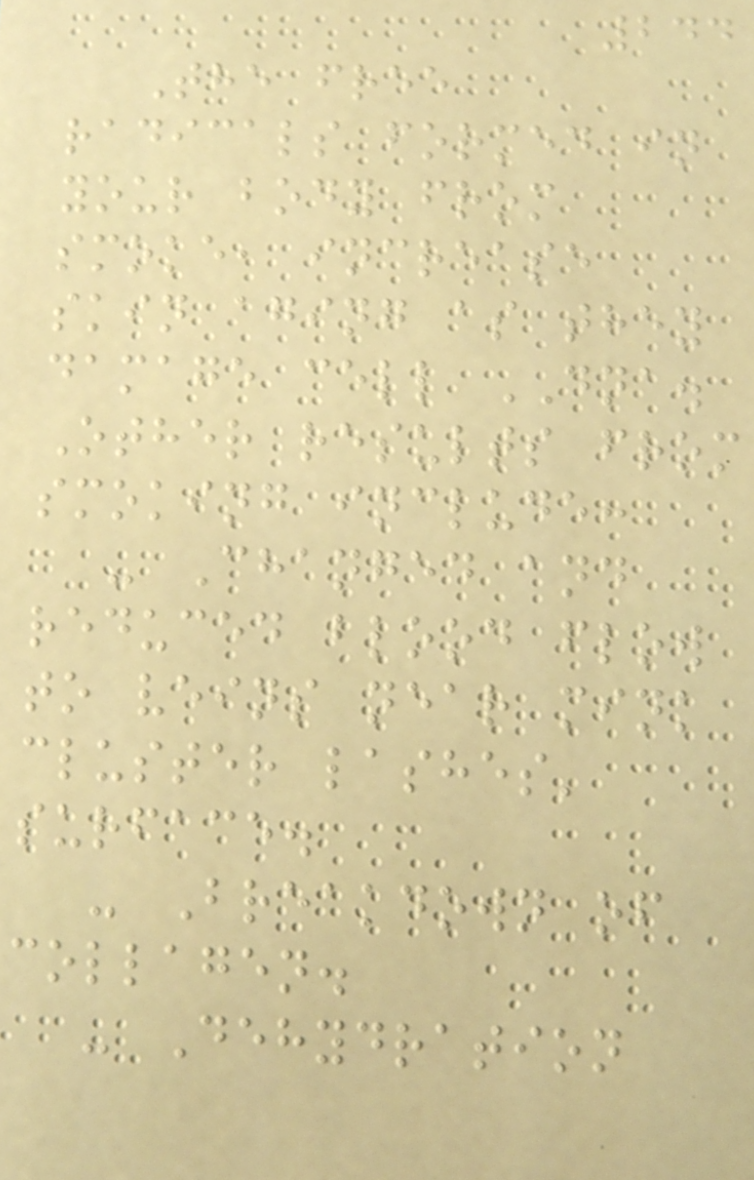244
The free
radicals formed in
your body from
smoke, increase
skin aging as they
damage cell DNA.
Other results from
smoking include:
- Changed and
reduced blood flow
to veins near mink
cluster lashes'
surface.
- Breakdown of
collagen.
- Dehydration
